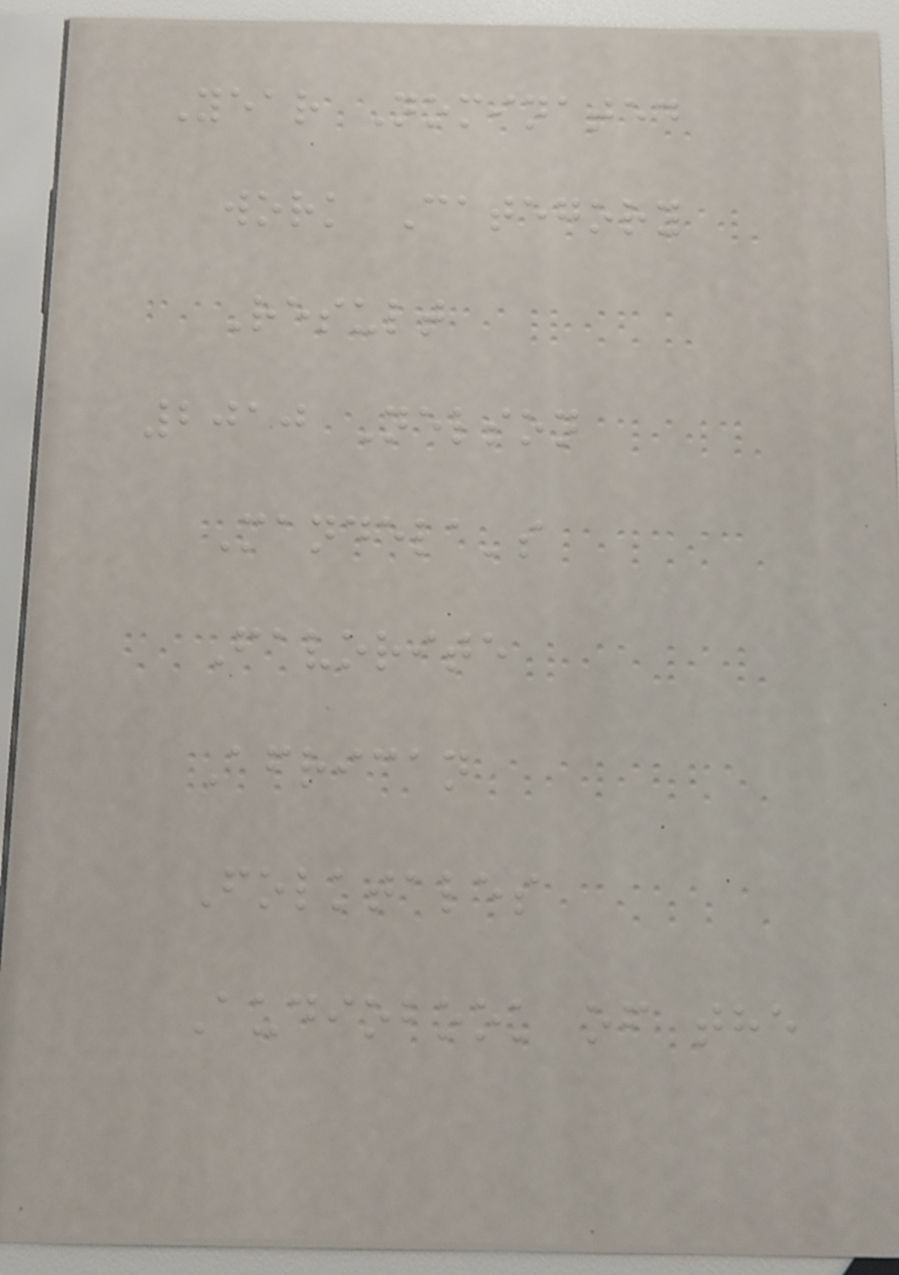Year Nominated
work Category
Result
2010 Nelson
Mandela's
Favorite
African
Folktales
Audiobook of the
